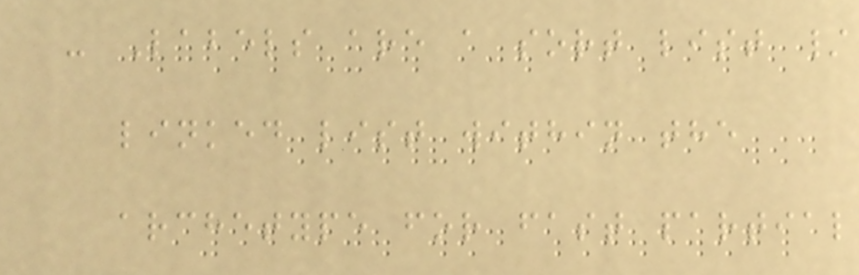- Labels are a sort list /
linked list within the
archetype for fast partial
